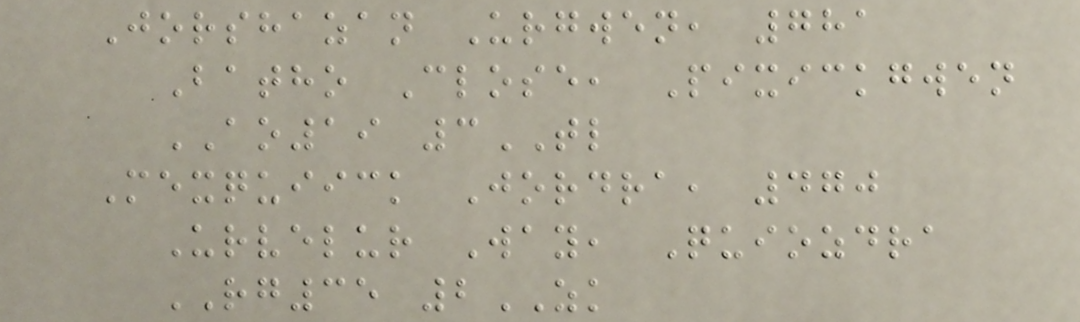Jorshazan Urgwen, 781
Batho Close, Pixickgwen
AO19 3TL
Mexquiick Jordra, 470
Urvelur Way, Quiozdra
RG35 2ZK
